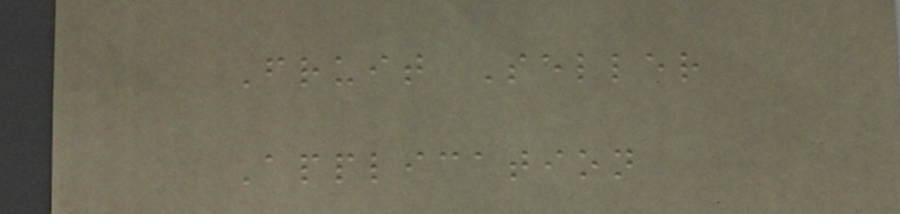Fruit Seller
Application
